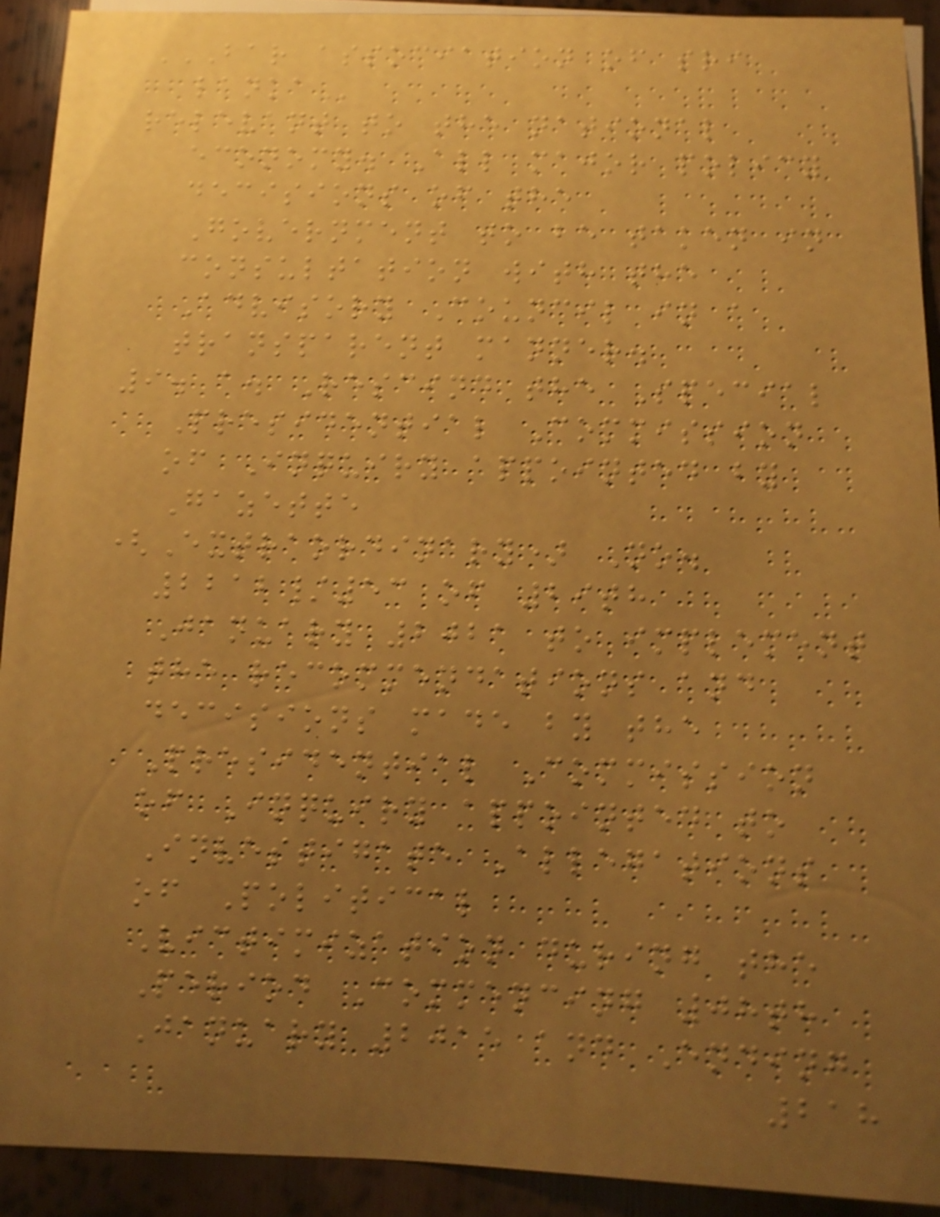BAR ASSOCIATION OF SRI
LANKA
relevant to the national
economy. All major policy
decisions of the
Government to be taken in
consultation with the
Advisory Council in a
transparent manner.
9. a. Rescind the Special
Presidential Commission
of Inquiry appointed by
Gazette
(Extraordinary) No.
2212/53 of 29th
January 2021 to implement
the recommendations and
decisions made by the
Presidential Commission
of Inquiry appointed to
Investigate Allegations
of Political
Victimization during the
Period Commencing 08th
January 2015 and Ending
218
